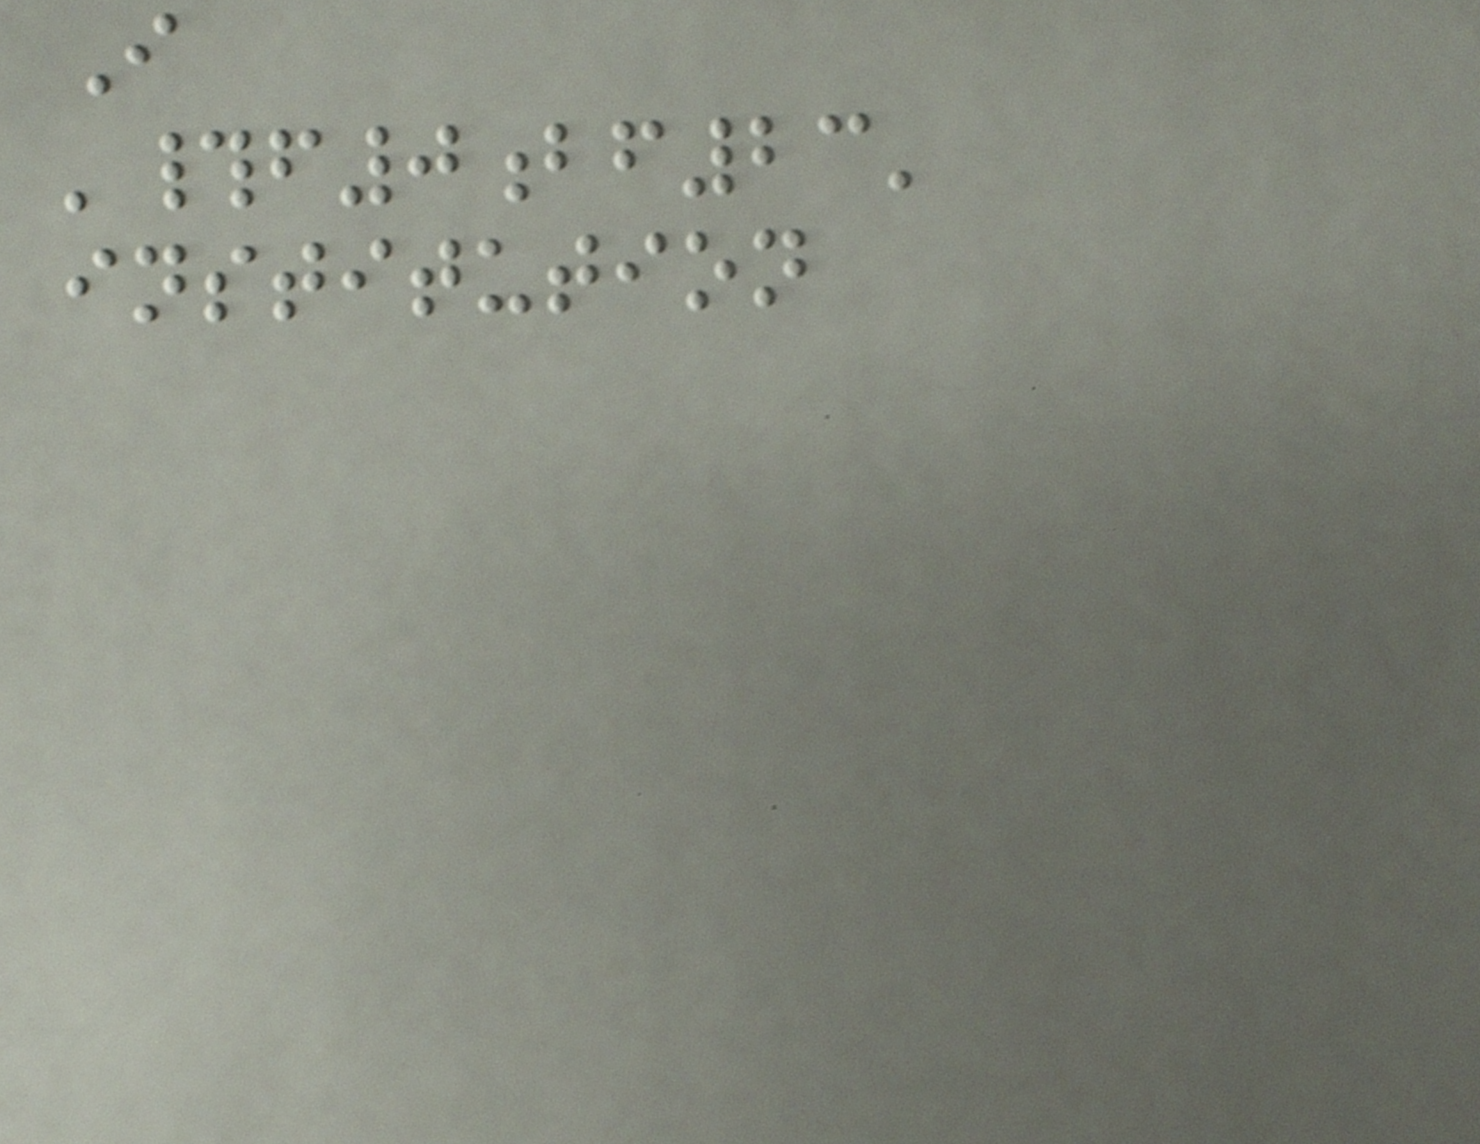I
'#f0bf23'
institution
